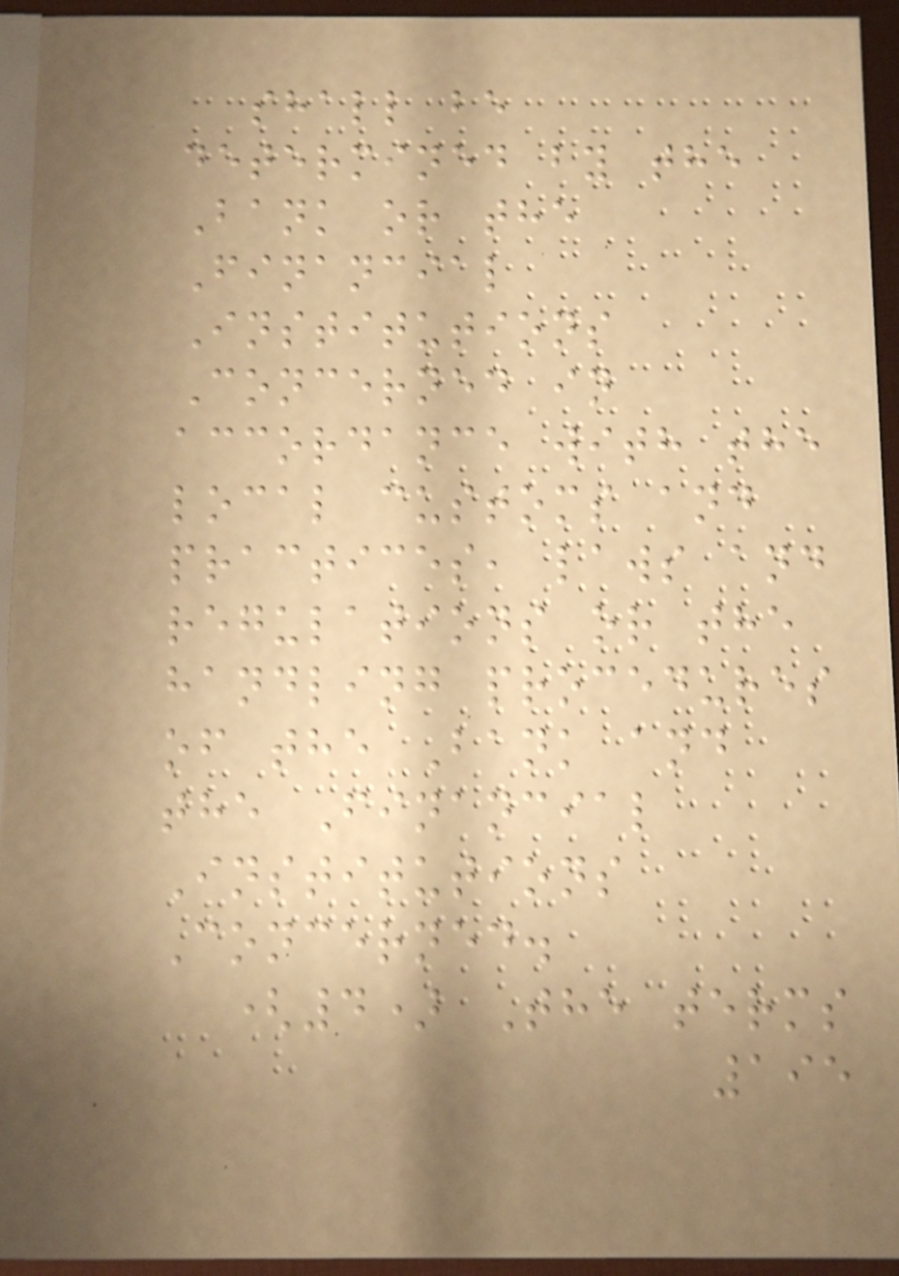shall be
determined by the
Bank or the
Financial
Institutions
Concerned in
accordance with the
local customs and
practices, laws and
regulations or the
handling procedures
of the Bank and
the Financial
Institutions
Concerned.
(4) The terms
195
